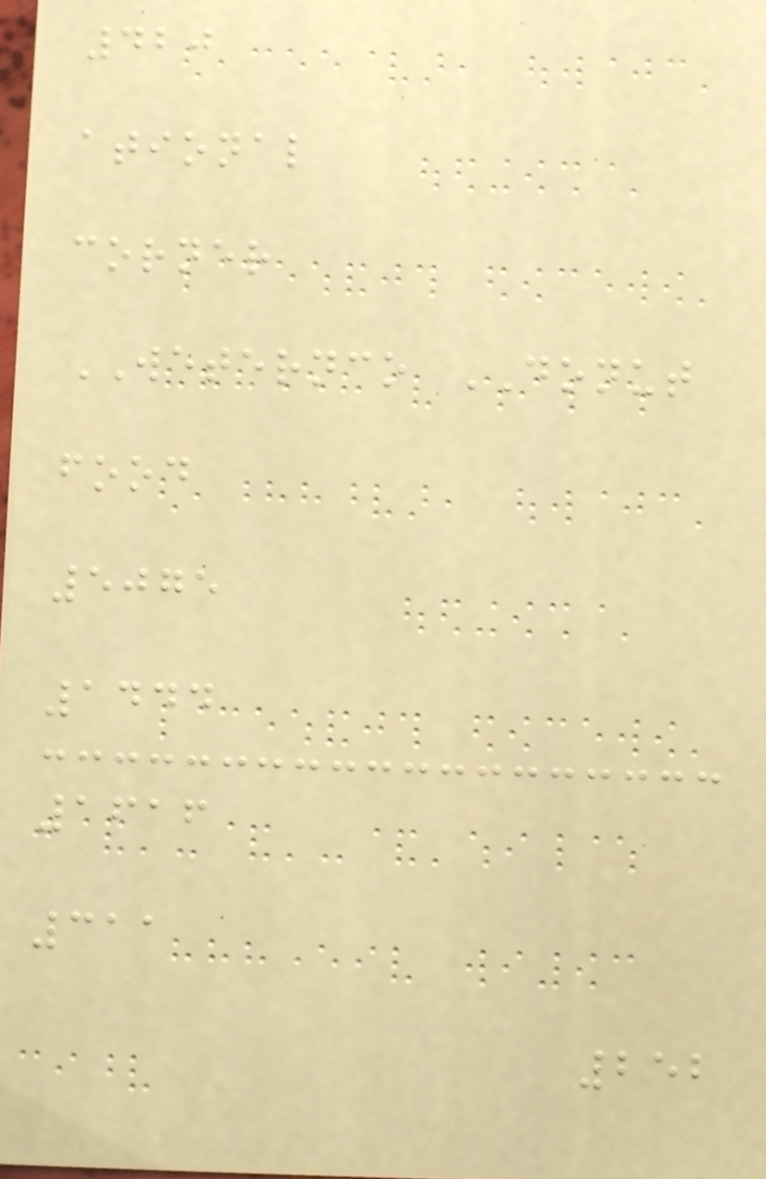420
ational
corner
WETERNCO DONUT
food
5075
1444
1616
311
252
